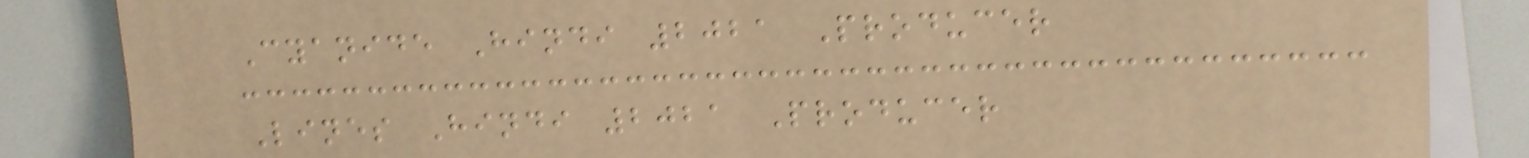Cyanide Hindi 2021 Producer
Lines Hindi 2021 Producer
